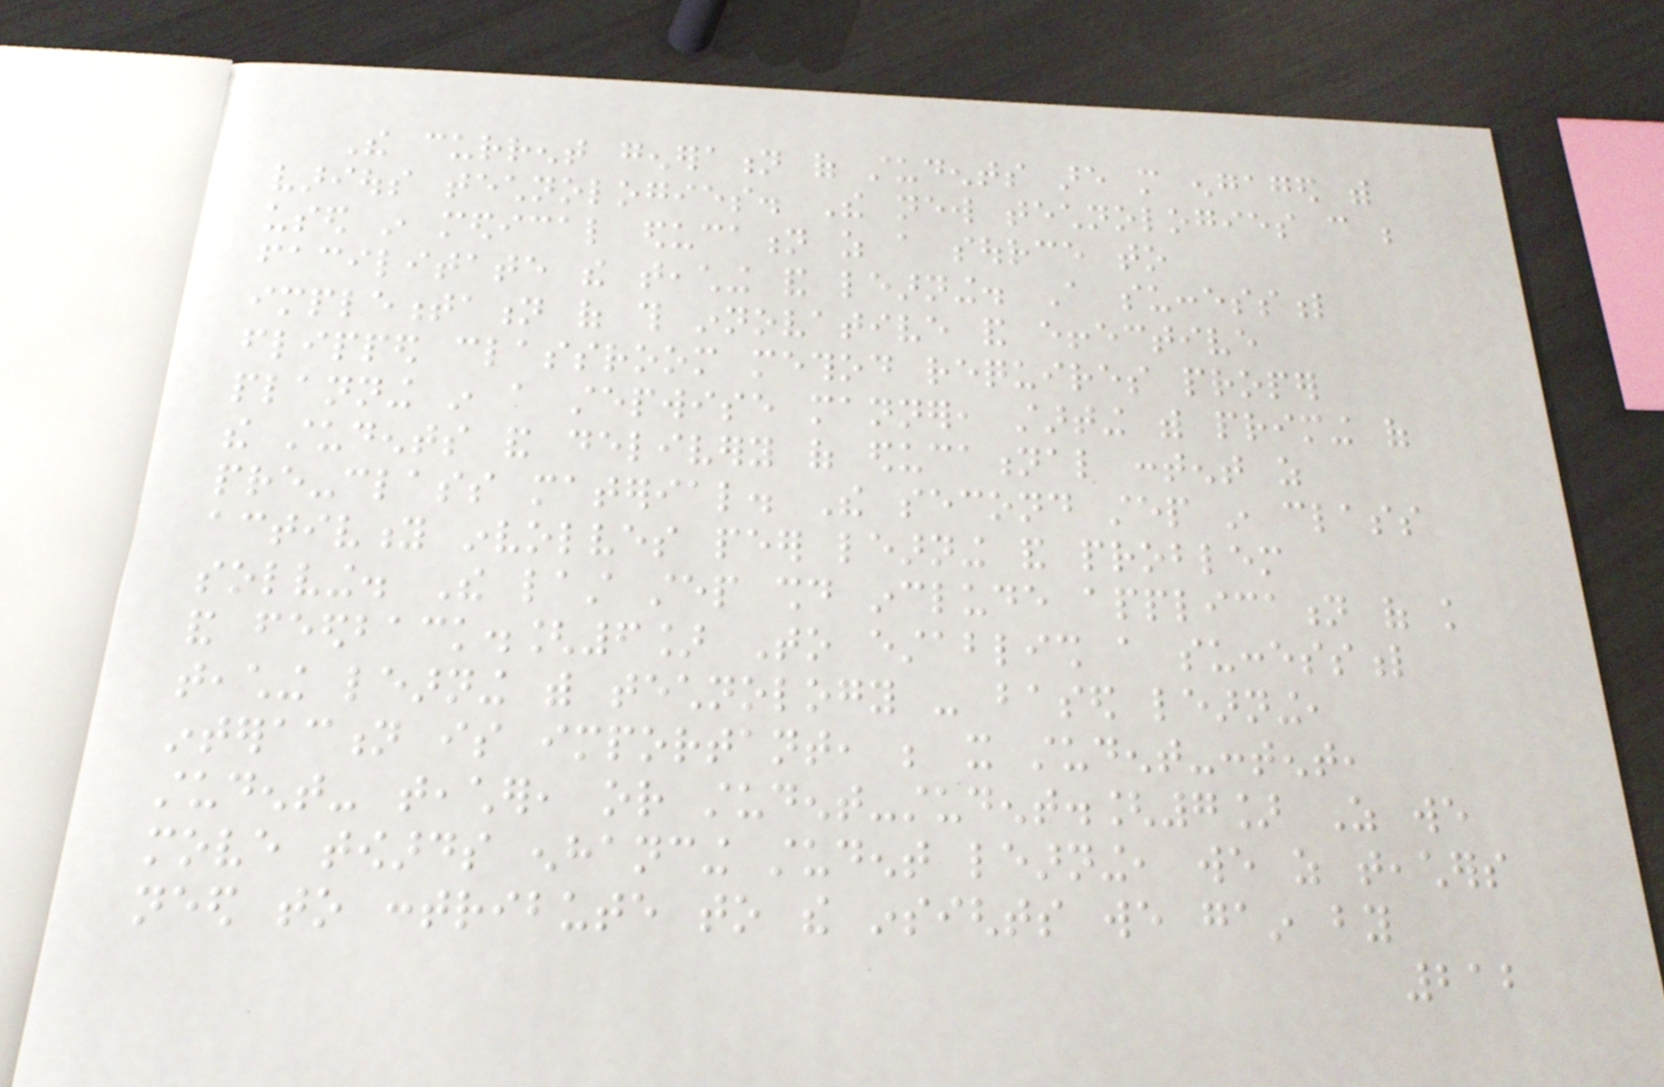The current generation of students are more engaged with
various technologies. The new technologies can be
used in medical education as a source to
facilitate the teaching and learning. A successful
implementation of this innovative and effective
flipped classroom method requires proper
planning in a stepwise manner, starting with priming of
the students and delivery of educational content as
pre-class material. The second step in class
activity involves peer learning and problem
solving. The last step should include application of knowledge
and feedback.[6] To establish a successful
teaching learning with technology - based learning,
interaction is important, be it student-content,
student- teacher, or student-student.[7] As we
move towards enhancing student learning, we as teachers
need to contribute to the insights we gain by
212
